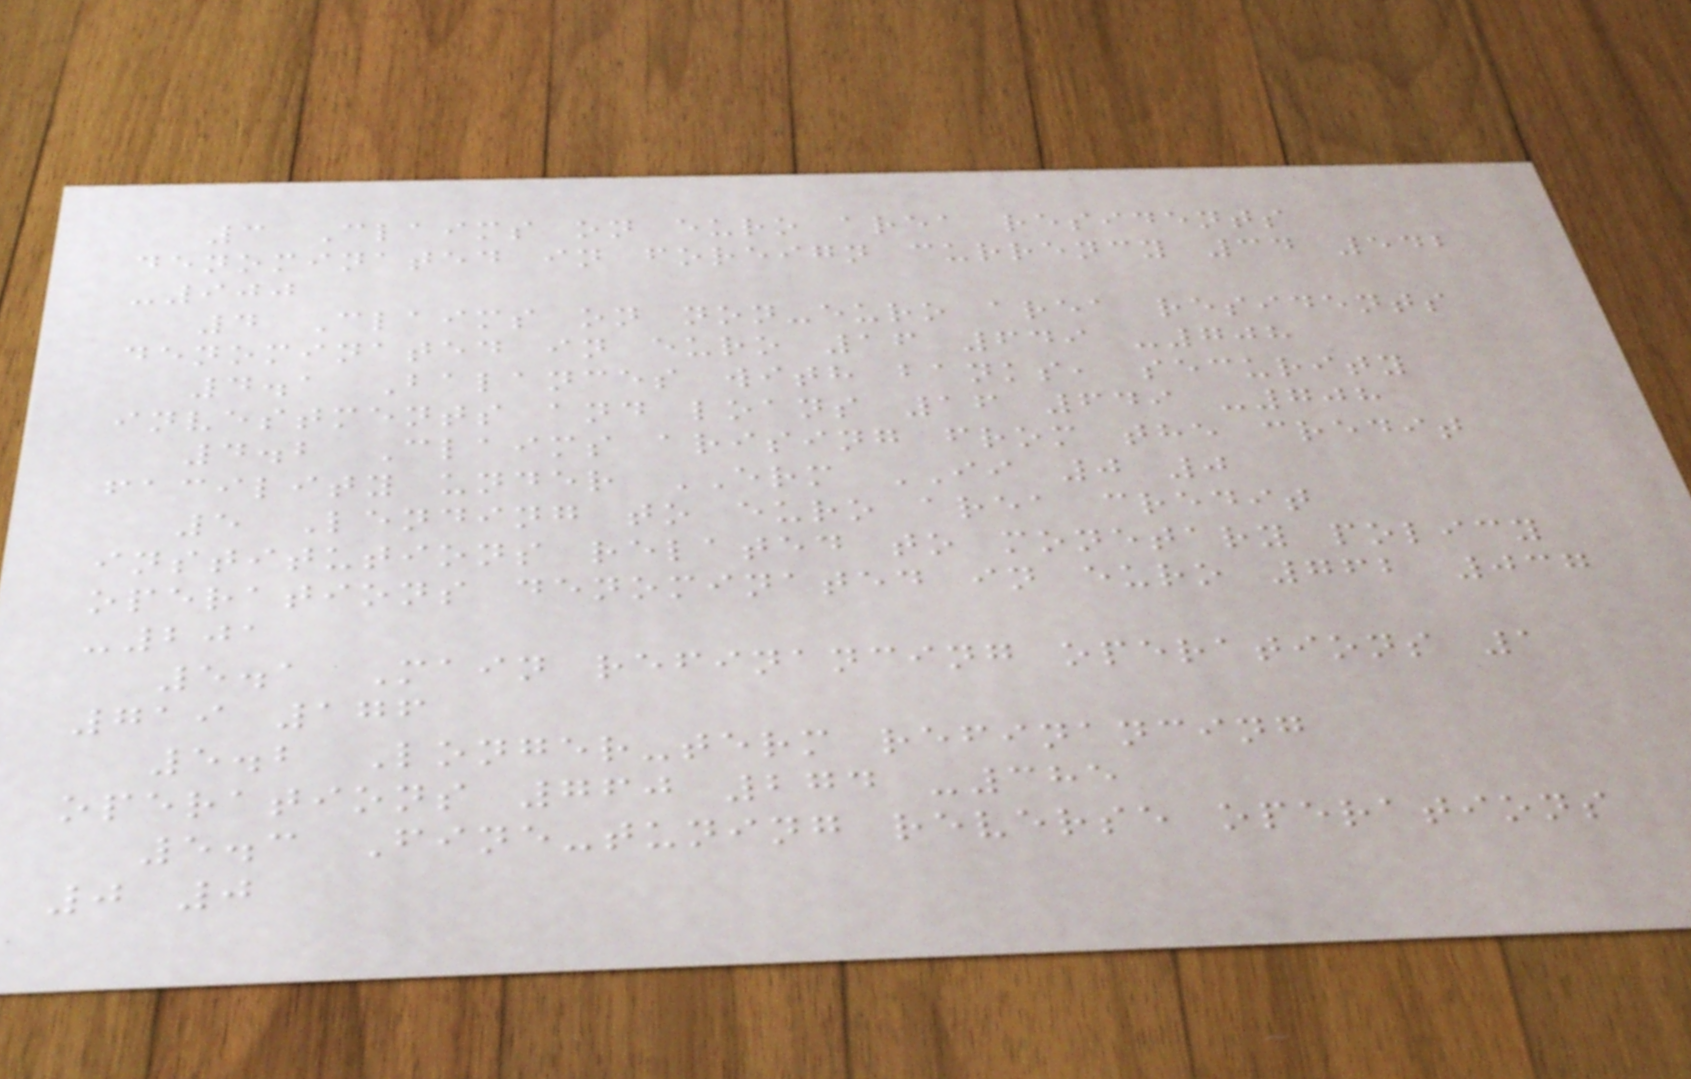3 Claims on euro area residents
denominated in foreign currency 34 542
-900
4 Claims on non-euro area residents
denominated in euro 16 649 -708
4.1 Balances with banks, security
investments and loans 16 649 -708
4.2 Claims arising from the credit
facility under ERM II 0 0
5 Lending to euro area credit
institutions related to monetary policy
operations denominated in euro 762 037
-201
5.1 Main refinancing operations 1
719 176
5.2 Longer-term refinancing
operations 760 274 -385
5.3 Fine-tuning reverse operations
0 0
